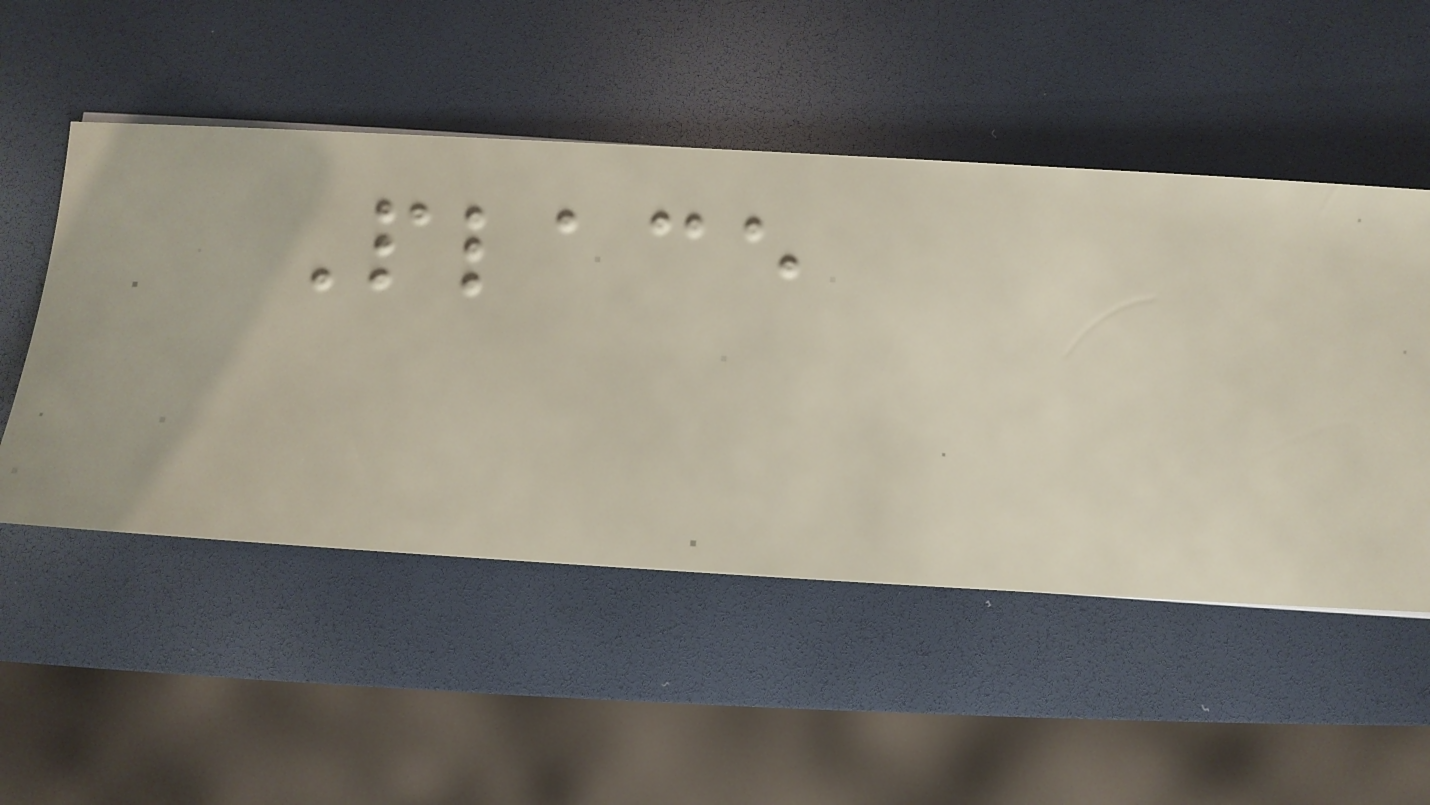Place
